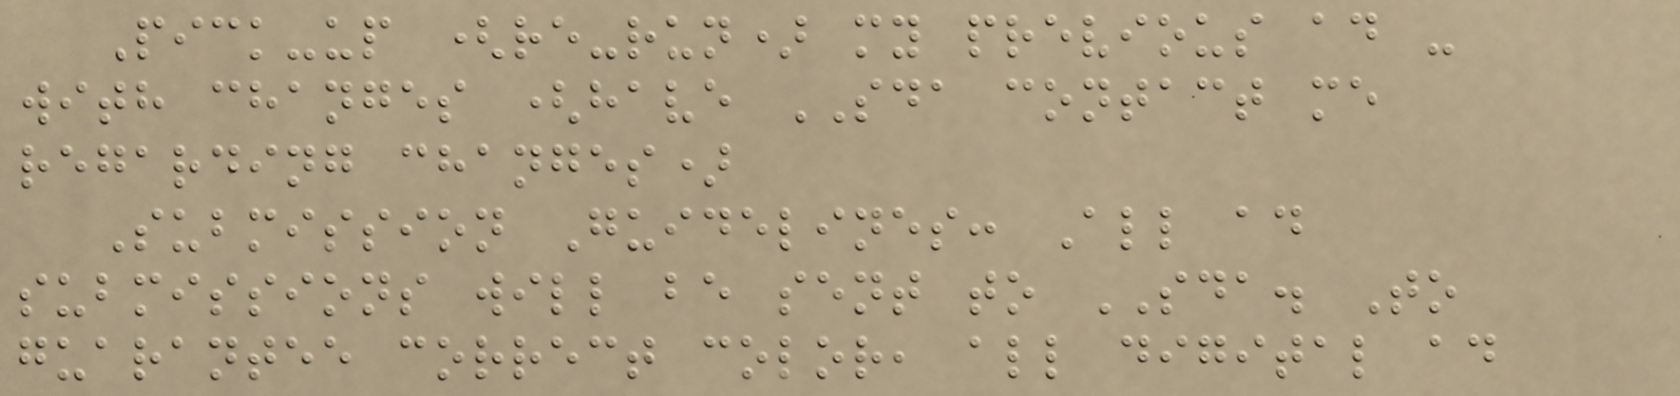Pick-up (re-run) my previous ad -
with changes (have SDA contact me
regarding changes)
Submission Guidelines: All ad
submissions will be sent to SDA. To
guarantee correct color, all digital ad
